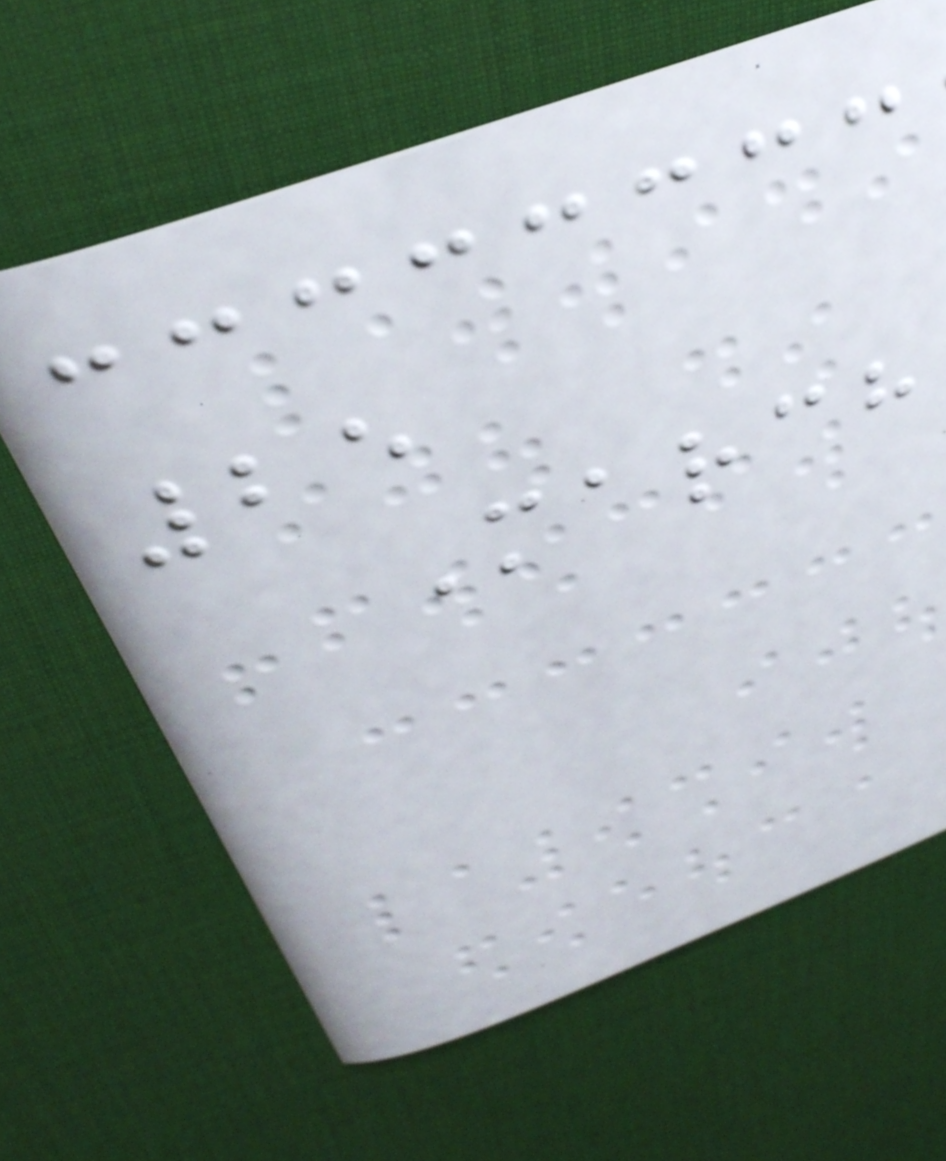25
March
